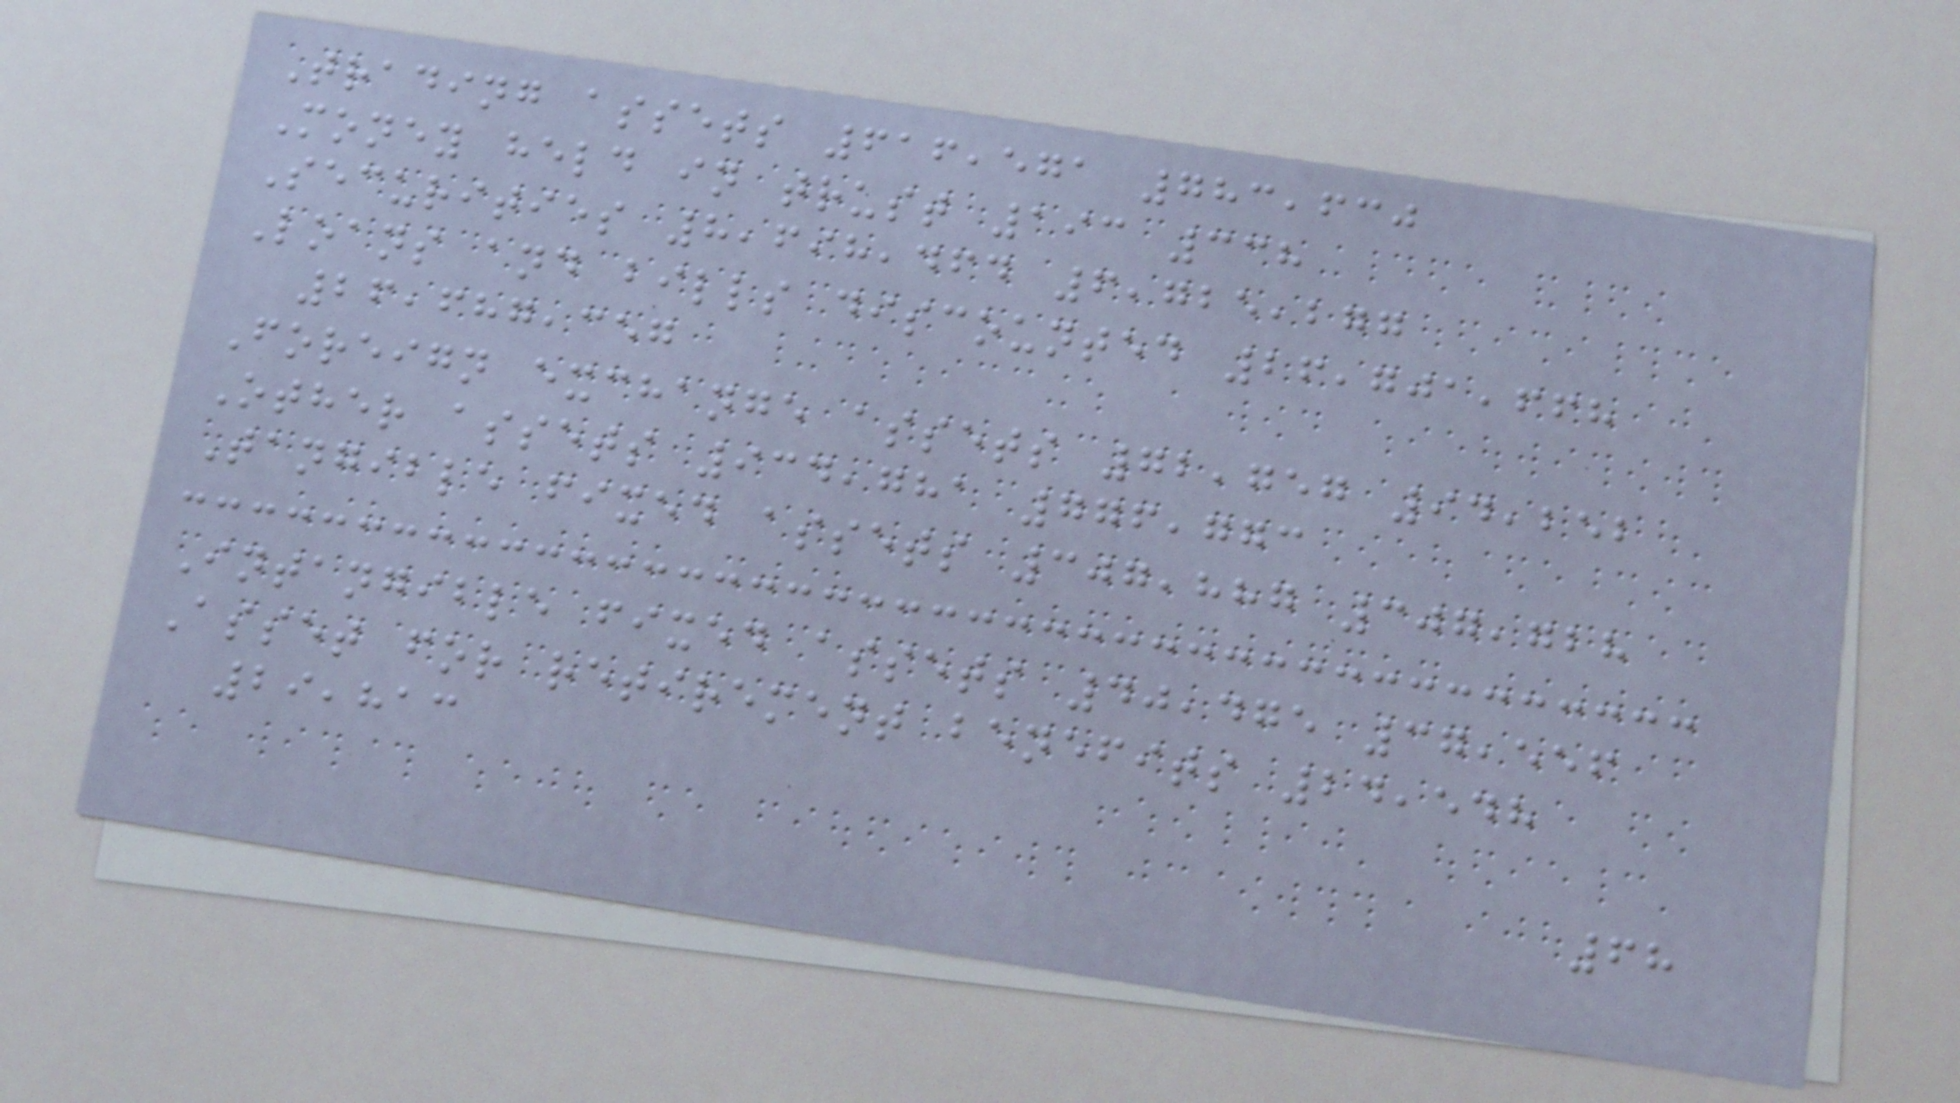Trading assets 616,571 783,630
Money held in trust 193 338
Securities 8,698,464 6,725,277
Loans and bills discounted 26,701,668
26,687,357
Foreign exchange assets 72,757 94,252
Other assets 934,781 776,773
Tangible fixed assets 307,887 307,728
Intangible fixed assets 40,475 37,556
Asset for retirement benefits 24,548
29,813
68
